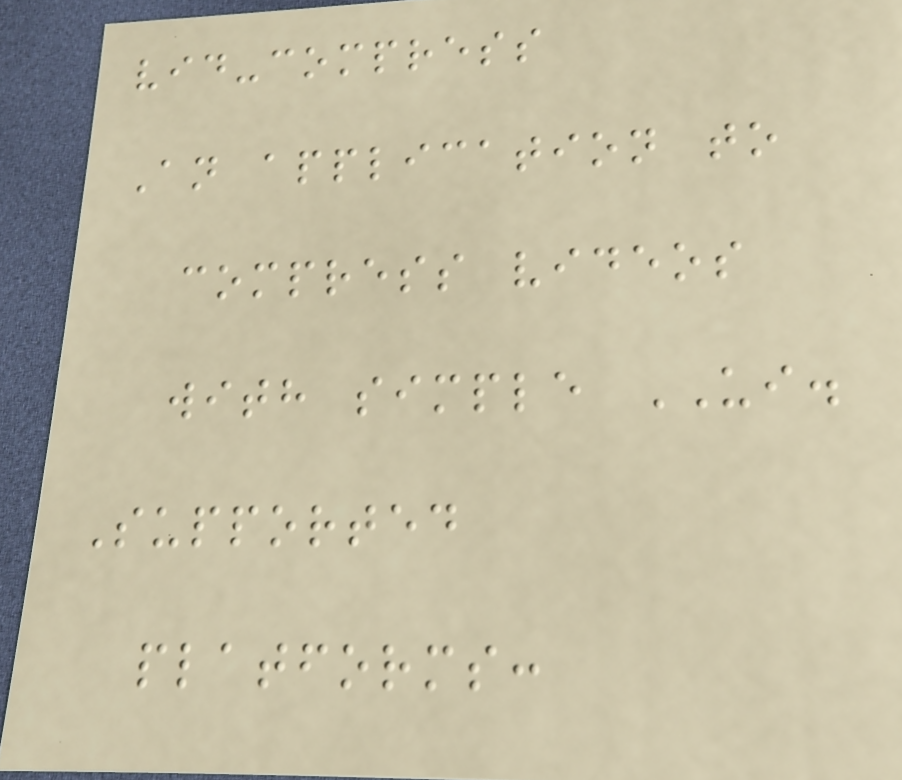vid-compress
An application to
compress videos
with simple UI.
Supported
platforms:
